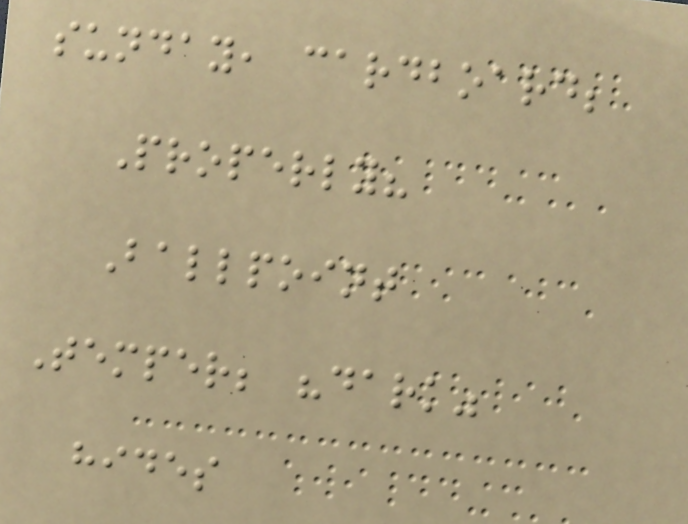sunday, cardboard;
Properly?
Ballpoint
Temper; "dark"
hides
